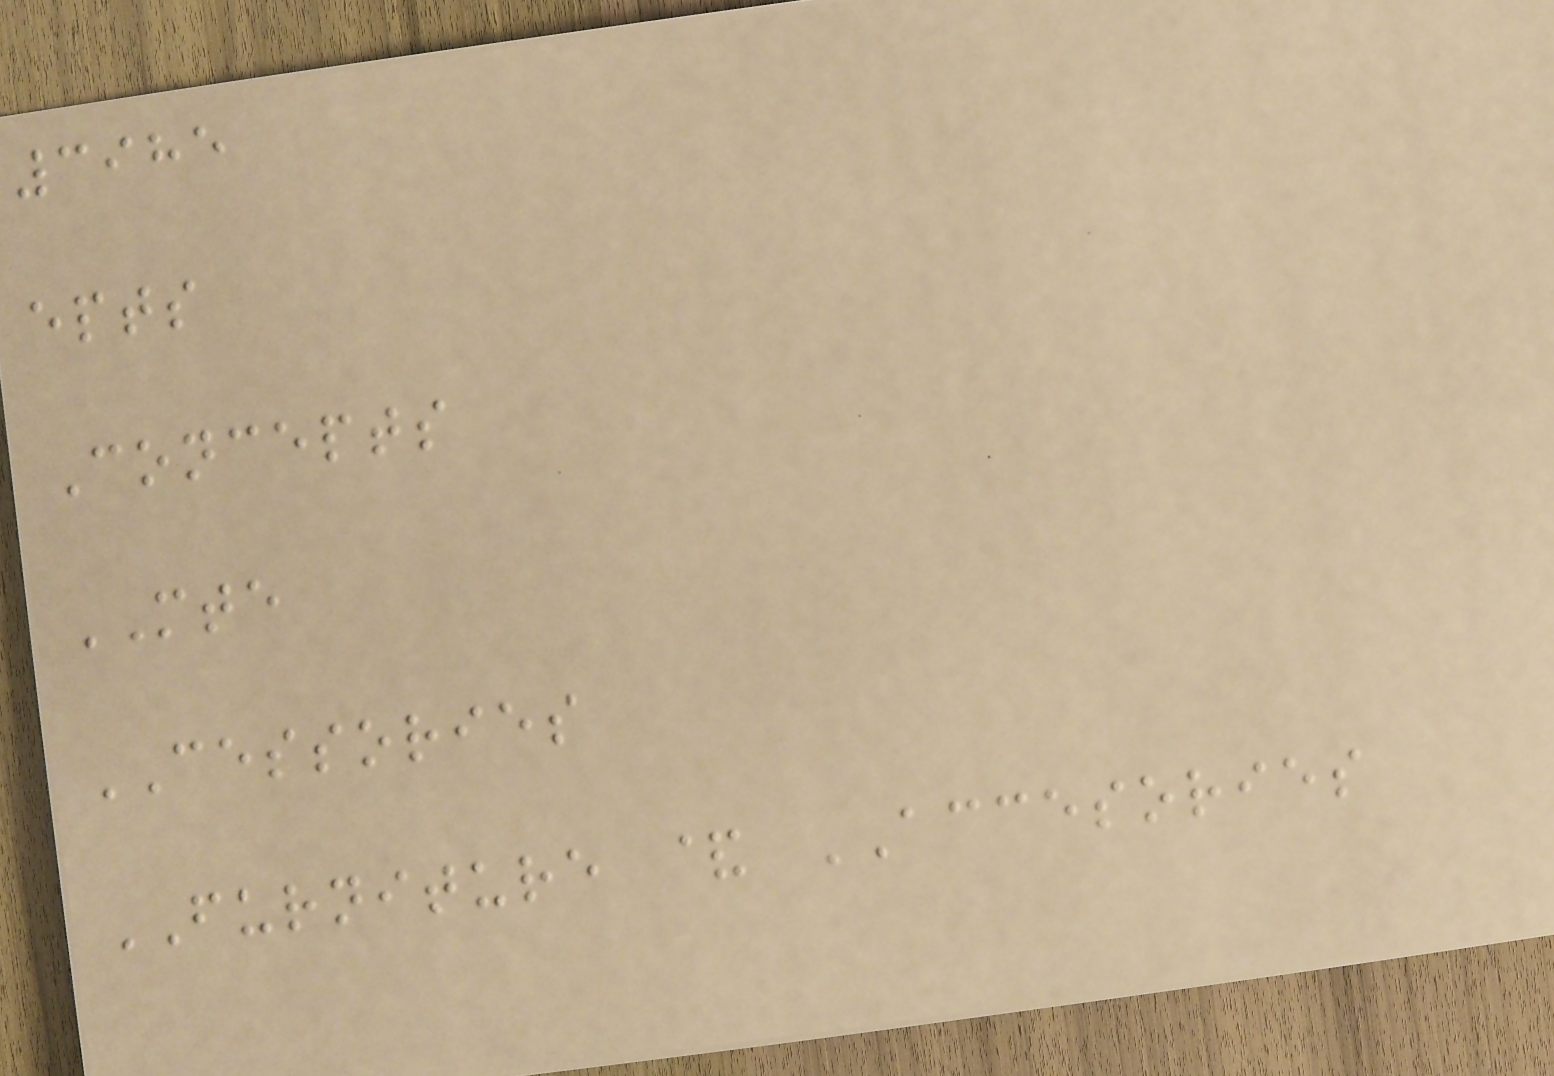3985
epts
Concepts
MTE
CESSORIES
FURNITURE & ACCESORIES
